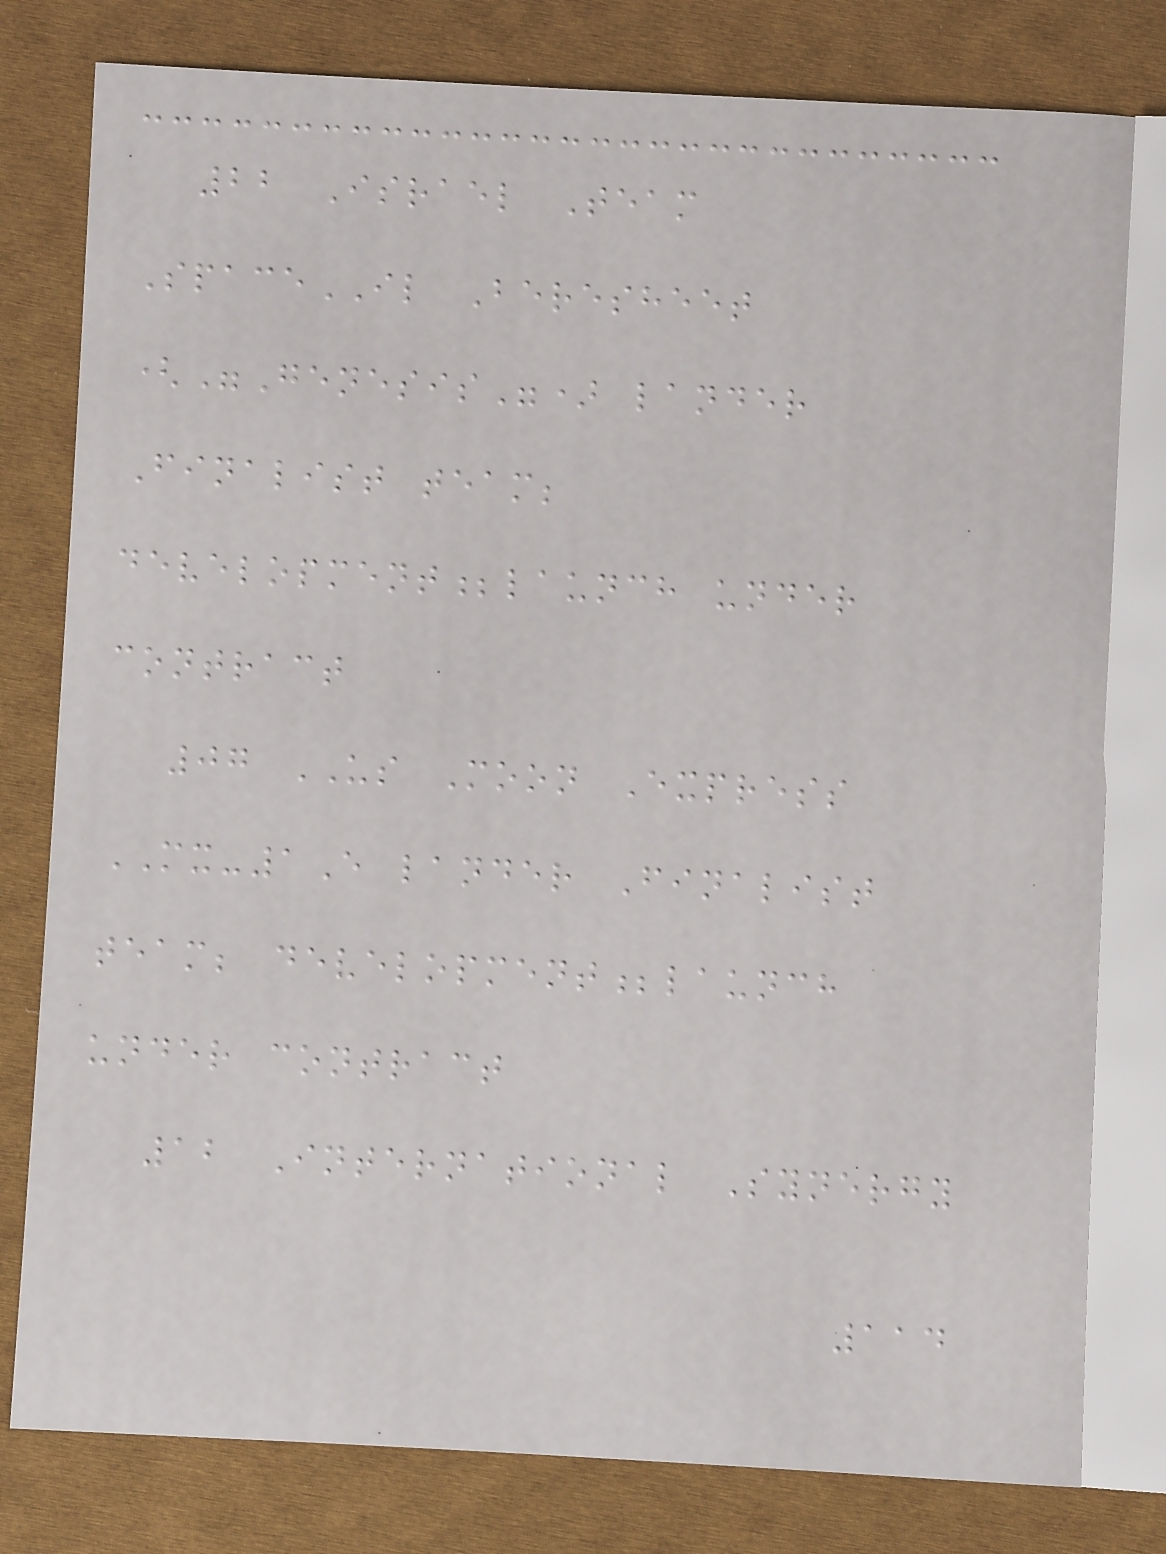22 Israel Team
SpaceIL Beresheet
("Genesis") lander
Finalist team;
development;launch under
contract
07 US Moon Express
MX-1E lander Finalist
team; development;launch
under contract
12 International Synergy
114
